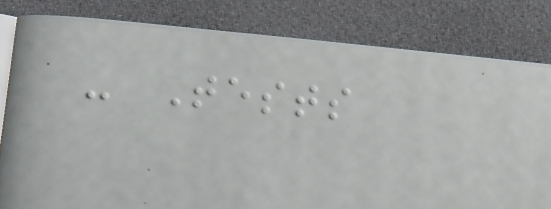- Tests
